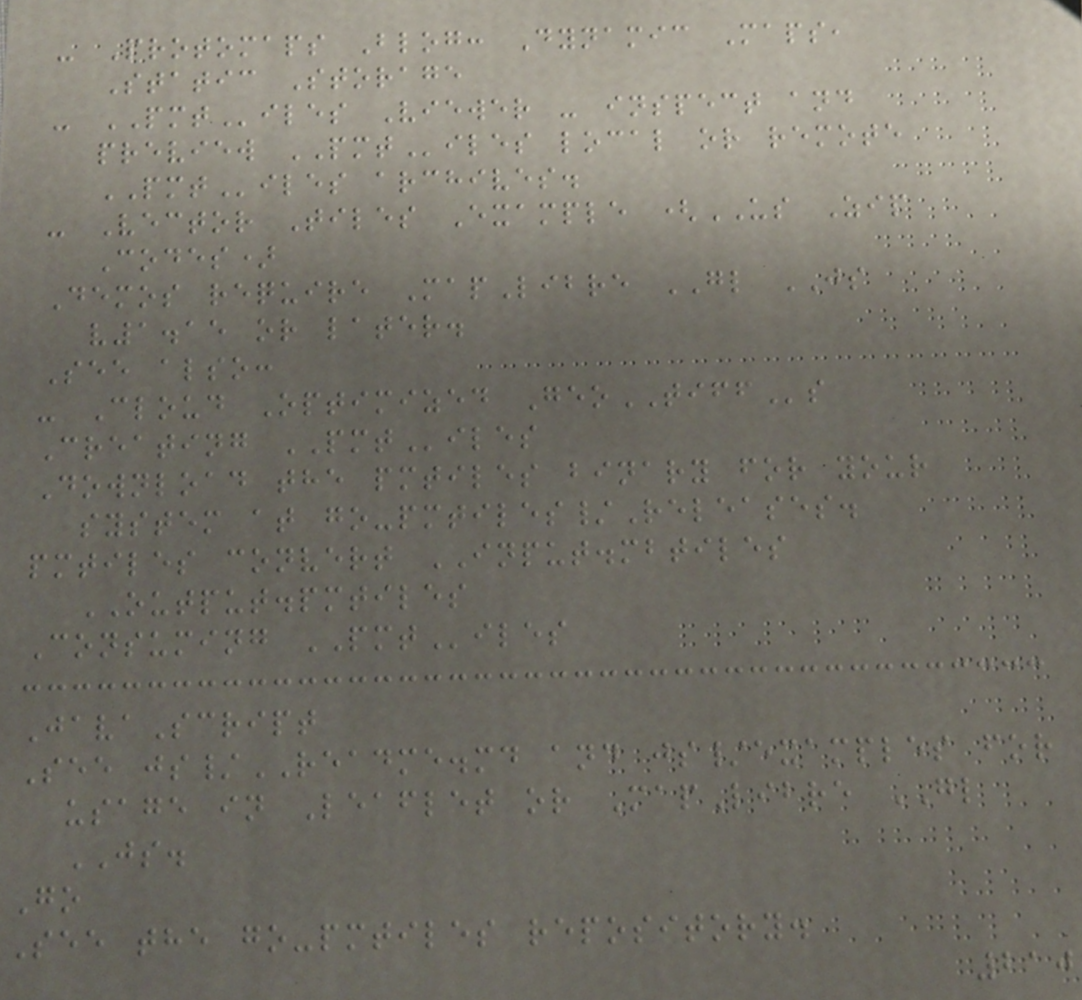- Protomaps Blog: Dynamic Maps,
Static Storage
- PMTiles Viewer - inspect and
preview PMTiles local or remote
PMTiles archives.
- Vector Tiles Example (US Zip
Codes)
Demos require MapLibre GL JS
v1.15 or later.
See also:
- Cloud Optimized GeoTIFFs
Creating PMTiles
Download the pmtiles binary for your
system at go-pmtiles/Releases.
pmtiles convert INPUT.mbtiles
OUTPUT.pmtiles
Consuming PMTiles
JavaScript
See js/README.md and js/examples for
usage in Leaflet or MapLibre GL
JS.
Go
See the go-pmtiles repository.
210
